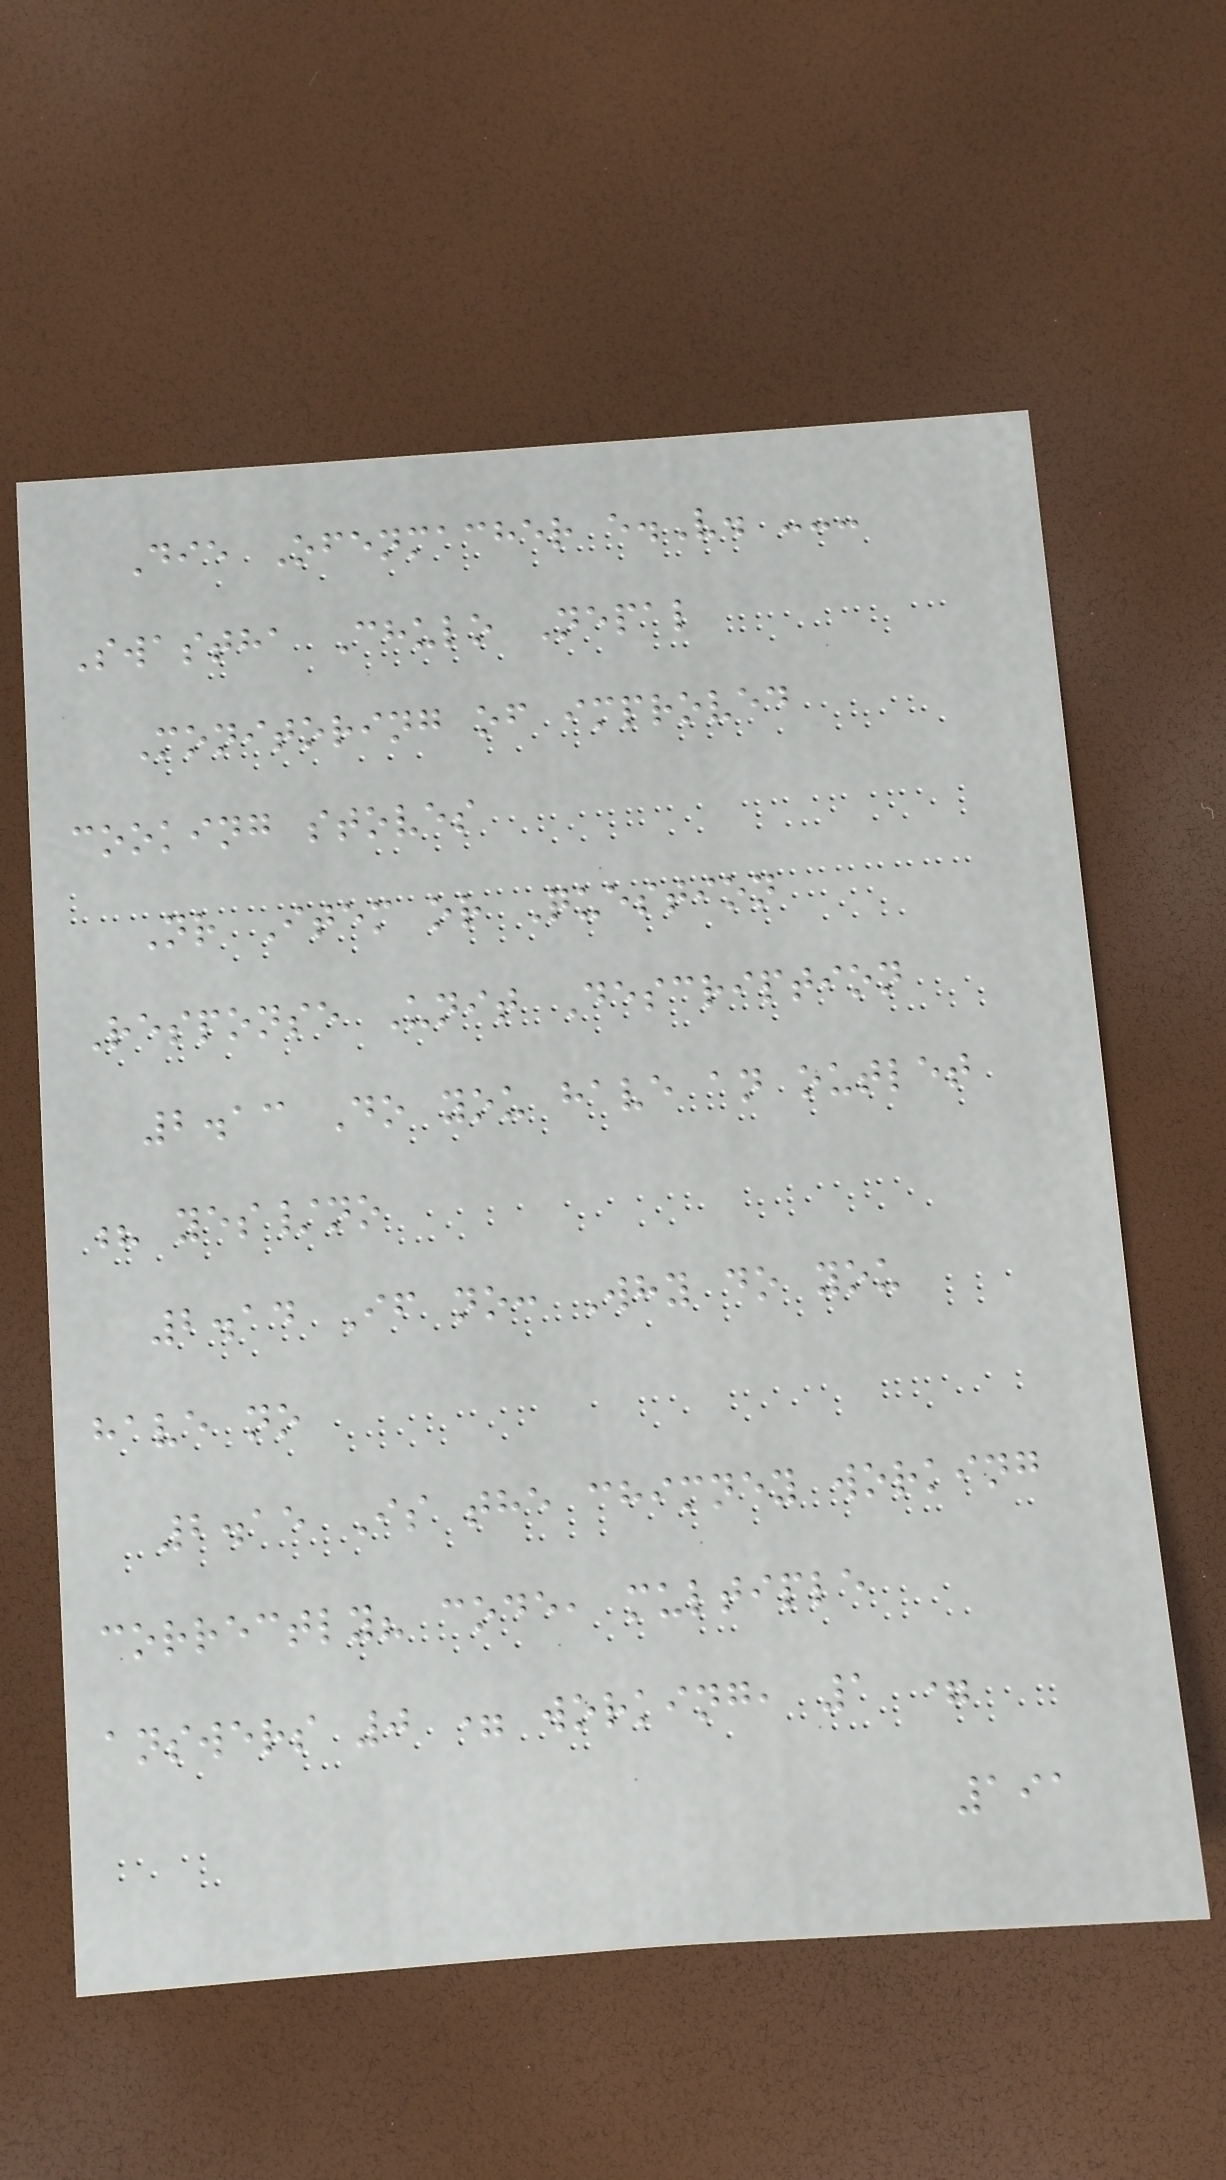Die Ofenmacher e.V. ---
Swastha Chulo Nepal
Monitoring of improved
cooking stoves
Nr Item or Question
Response Unit Description
2.13 Do you have an outlet
? yes/no
2.14 If no: Why do you
have no
2.15 Is the chimney working
correctly? code, multiple
answers 0 = working, 1 =
191
